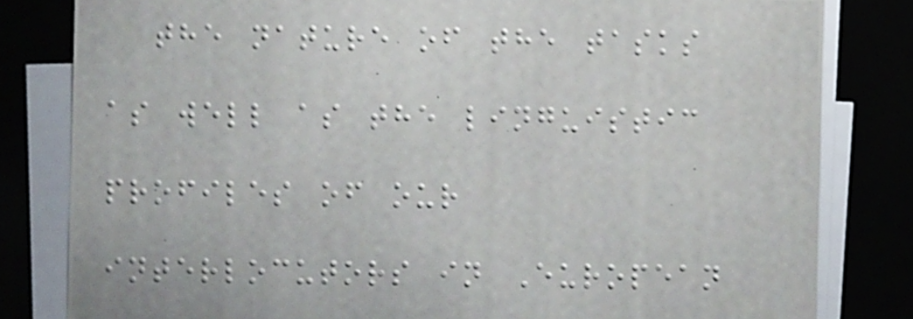the nature of the tasks
as well as the linguistic
profiles of our
interlocutors in European
